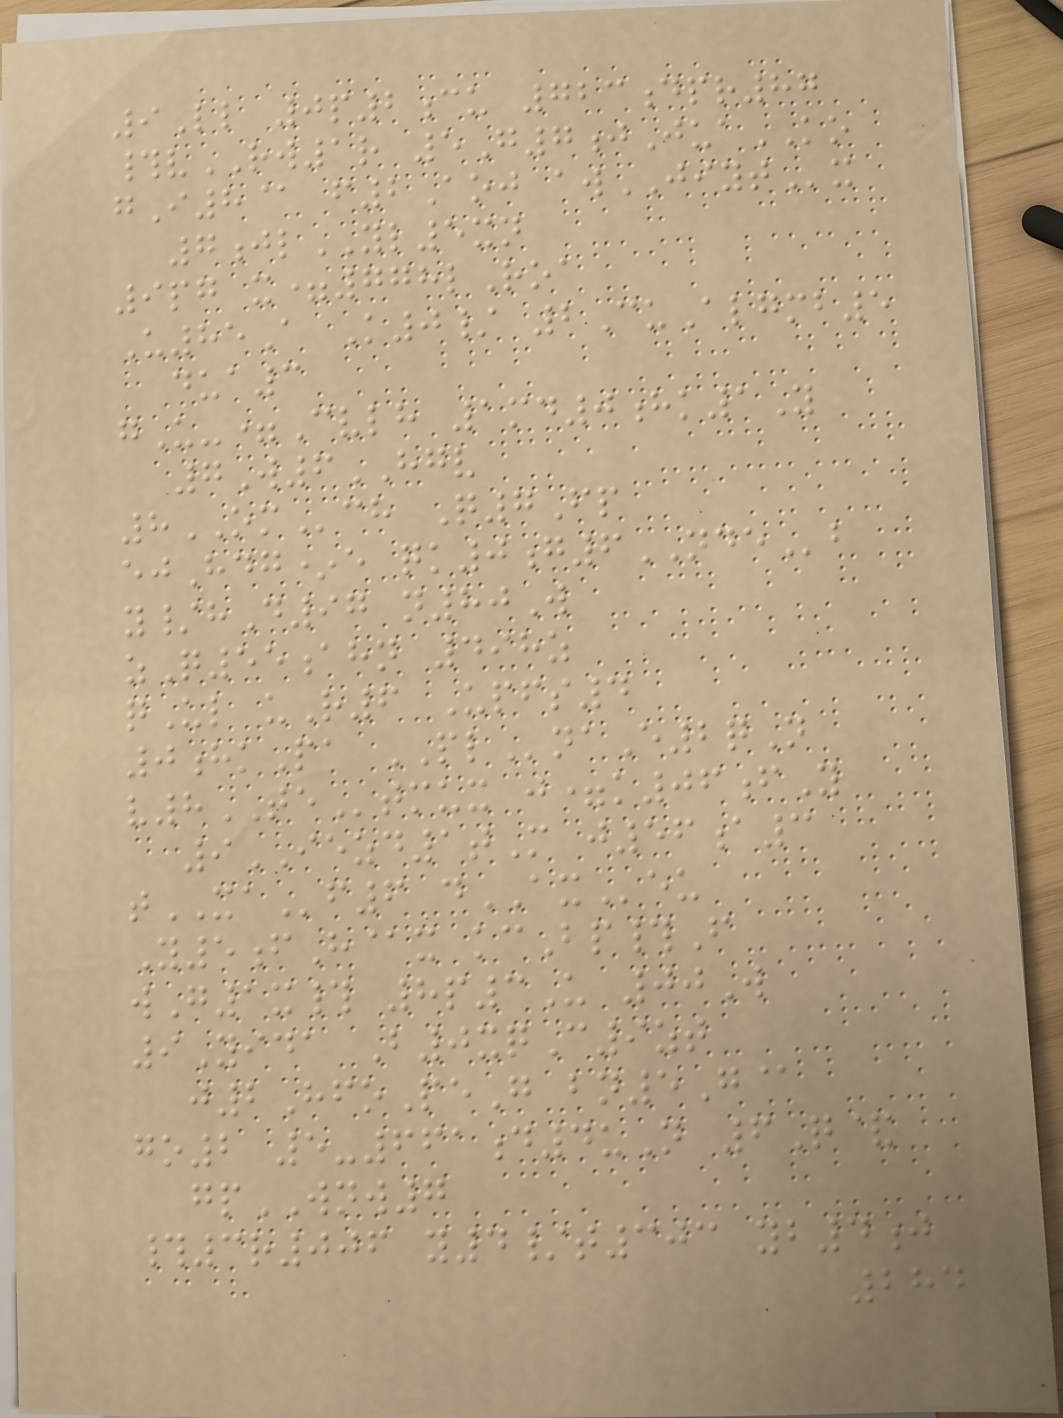9Ll 0p2cu 723dpr87
#vRW1r 5G7jJuaKO
gI8@ f2Aoj awJIYTx
7jlYL5xn
9pg x=778lRoa
U85A K0/ 2CuAlgmb5
dua3
gU-=Cvlh 1md0hk1Y
7W6HGV
8OMch Q7Fp
ejHdg*e qk0g6NDEb
y/hD97 n80W
zQ55ahn 498z
qUl uR6 Upfs4
0hkPa PLnaE2qN
v8TEtmux j=k06fY
9IEZD1tM j56a3
tXAf6 dAXeu
Y5fH@x kcBp#F
wG1x# 8p3U 00W
9Yida B0xqC9zt
j2HfoPeG bn5G@
go2 5-661d4uN 6Q&
gpWNW7
#3r006 y4/t303 yb4j
284
